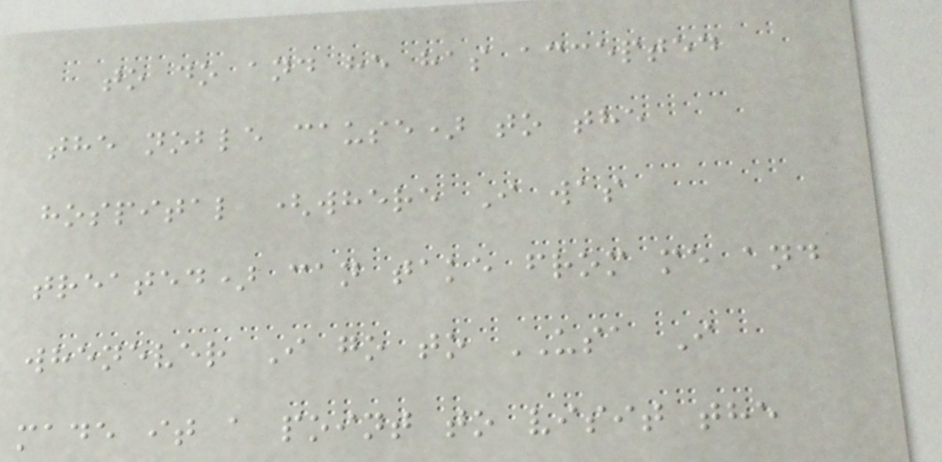to do and he has accepted
the noble cause) to the
hospital (where I was
treated) can take from me and
whenever I go to USA I
made it a point to visit the
